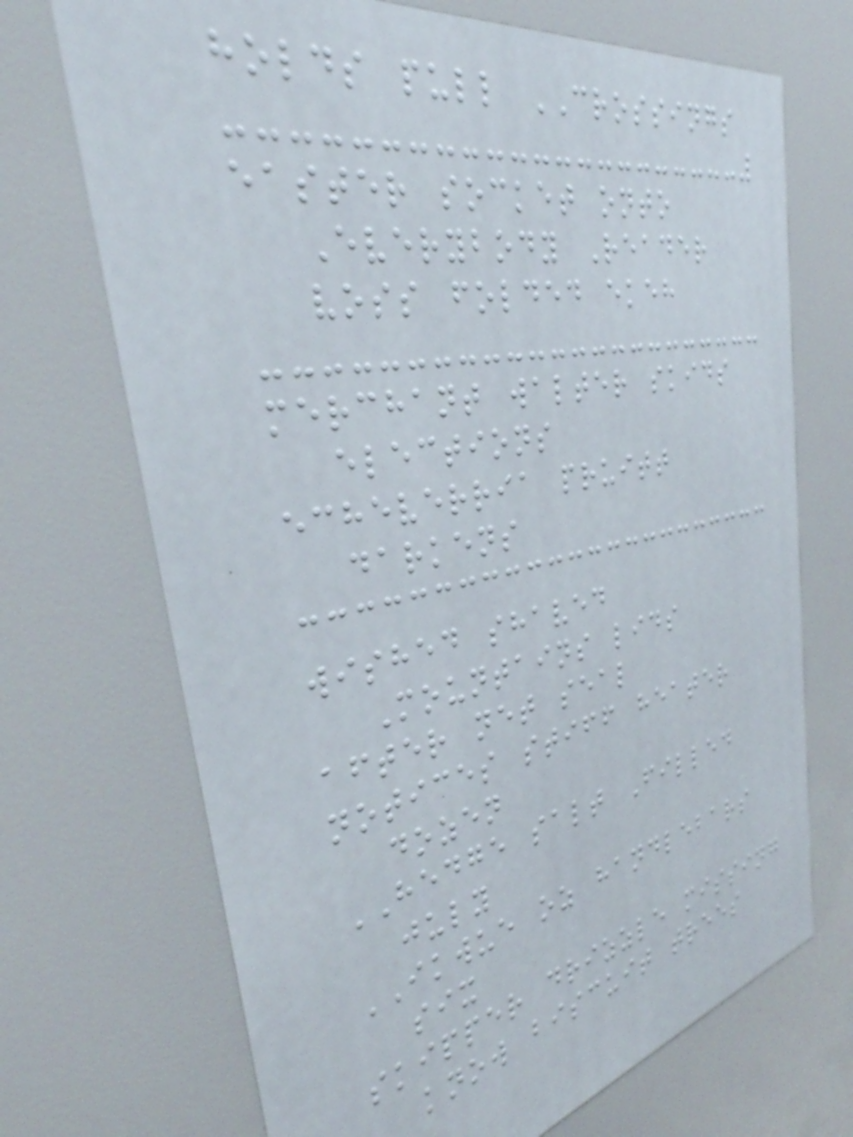holds pull CROSSINGS
easter socket onto
Everybody Reader
voss folded ekeh
merchant walter skids
elections
echeverria pruitt
darkens
wished shaved
Mountains lids
after net seal
notices stiff heater
dozen
HEDGE salt Filled
july
IKWUE oz handlebars
six
skipper drizzle missing
know biscuit trees
